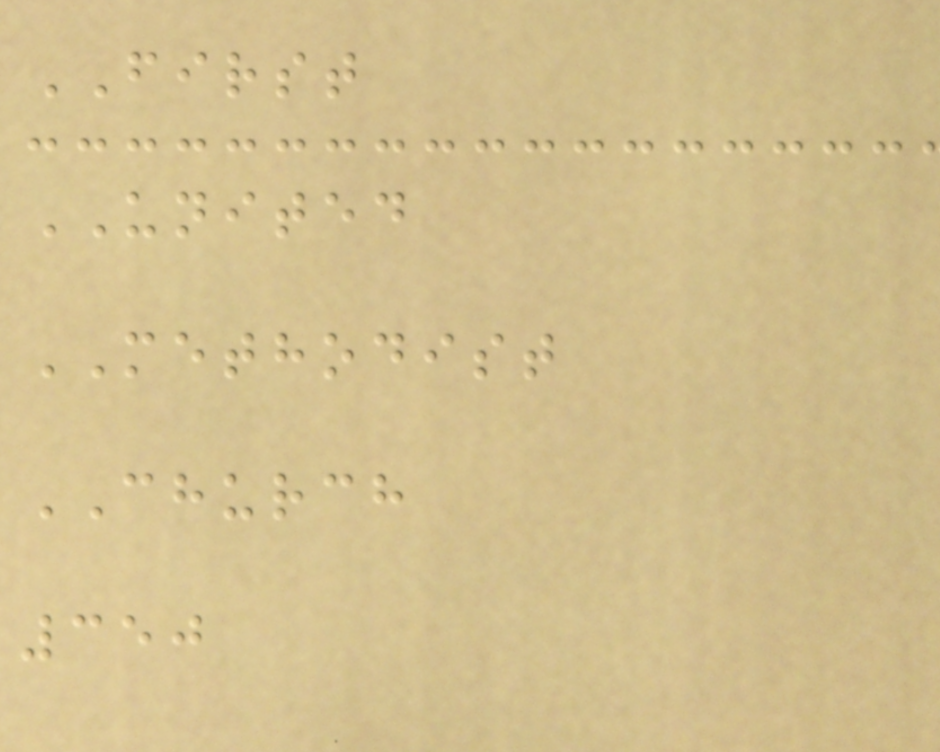FIRST
UNITED
METHODIST
CHURCH
350
